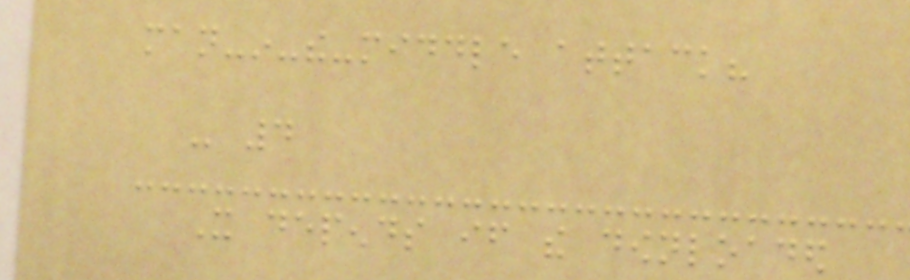man-in-the-middle attack?
- 4
It depends if the downloaded
